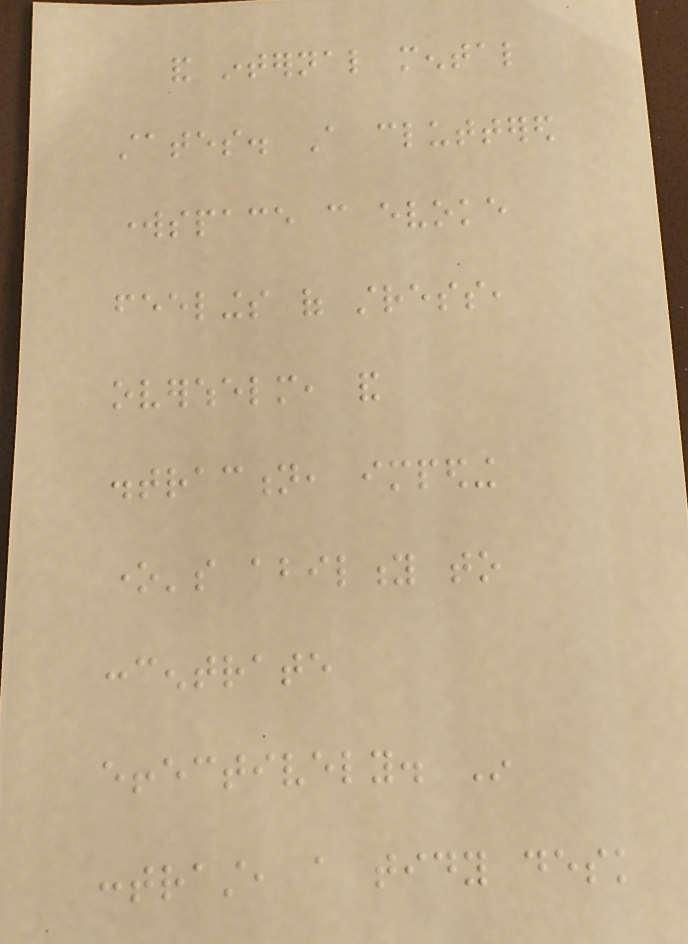and internal mental
states. A cluttered
workspace can evoke
feelings of stress,
overwhelm, and
distraction, impeding
one's ability to
concentrate
effectively. In
contrast, a tidy desk
